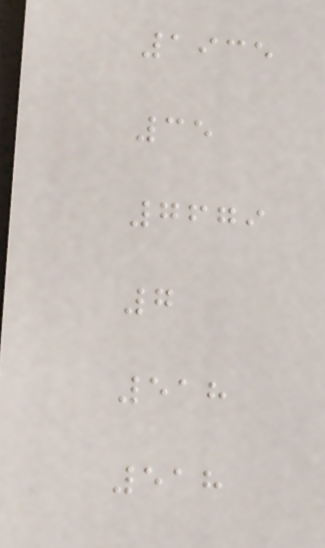1935
35
7679
7
518
518
